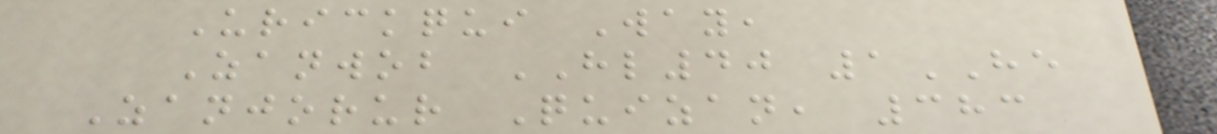Urickqui Way,
Zanwob HL40 1HE
Zanjorur Quizan, 383
